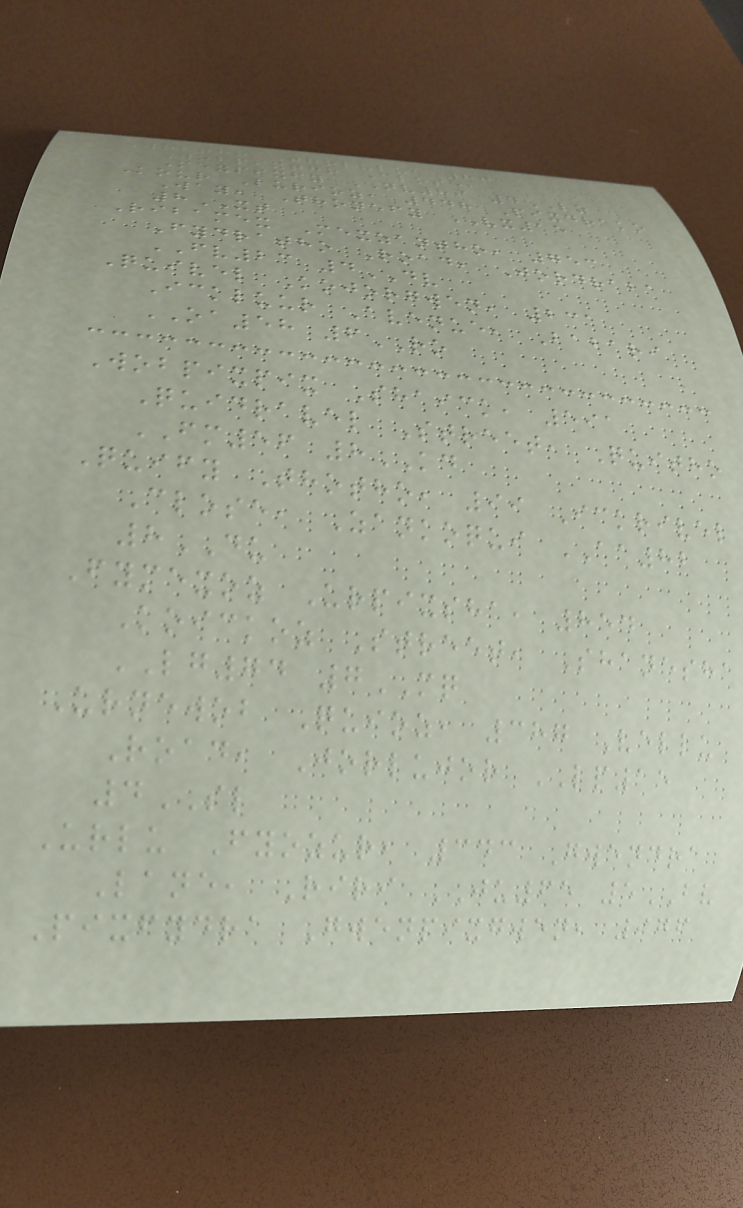Wobtho Tholulu, 80
Wobpixtho Close,
Mexpixfy NV89 4LZ
Kour Lurioz, 448 Pixdrako
Way, Thonefy VX15
8XT
Ribamex Mexzantho, 753
Fydratho Road, Jordraba
FV23 4DV
Quivel Kojorgwen, 231
Ickluur Avenue, Babari
OA58 6RO
Wobpixpix Shaick, 591
Quidravel Street, Quitho
FM56 8KD
Quify Thotho, 99 Ickrivel
Close, Zankoqui AA82
8DU
Fymexoz Urpixsha, 854
Koickoz Street, Shanesha
LG74 7MQ
Urnewob Quioz, 387 Vellu
Road, Jorlujor LP15
4SL
Urlu Fyozur, 343 Gwendra
Lane, Riri JU65 5BV
Pixfydra Gwenpixgwen, 976
